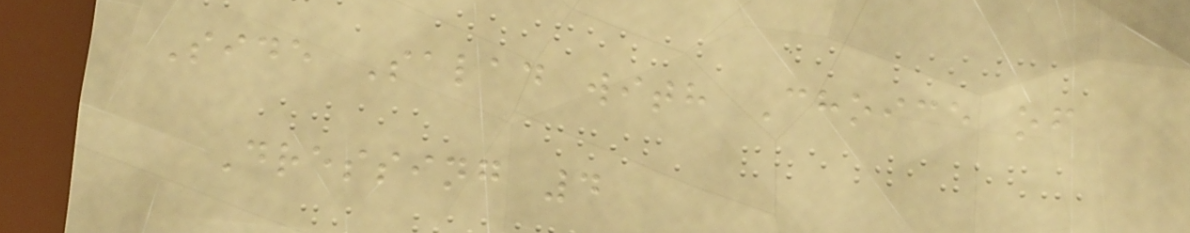Side Salad with Choice of
Dressing 4
